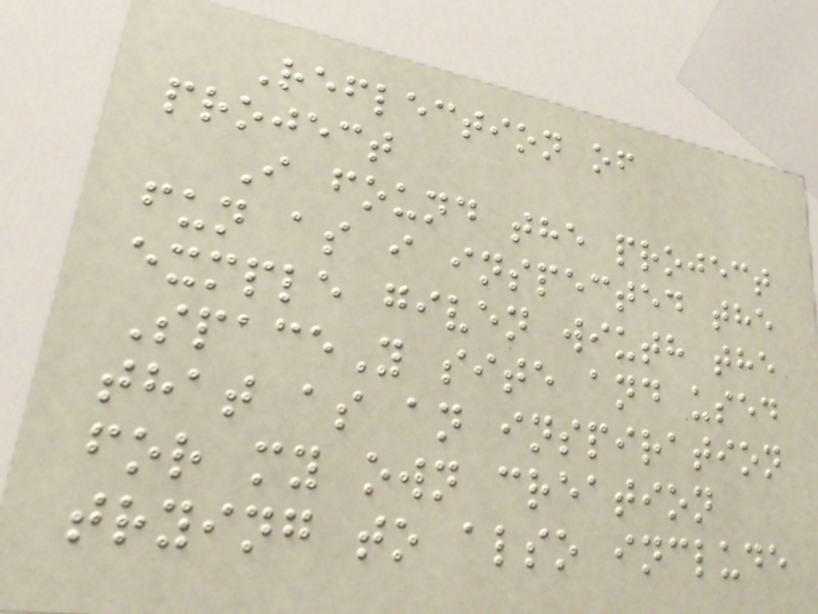Reflection of
project
I found the project
fun as i inspected the
exmple given wiuth the
SpaceY site and used
that as an inspiration
for my own creation
trying to also include
